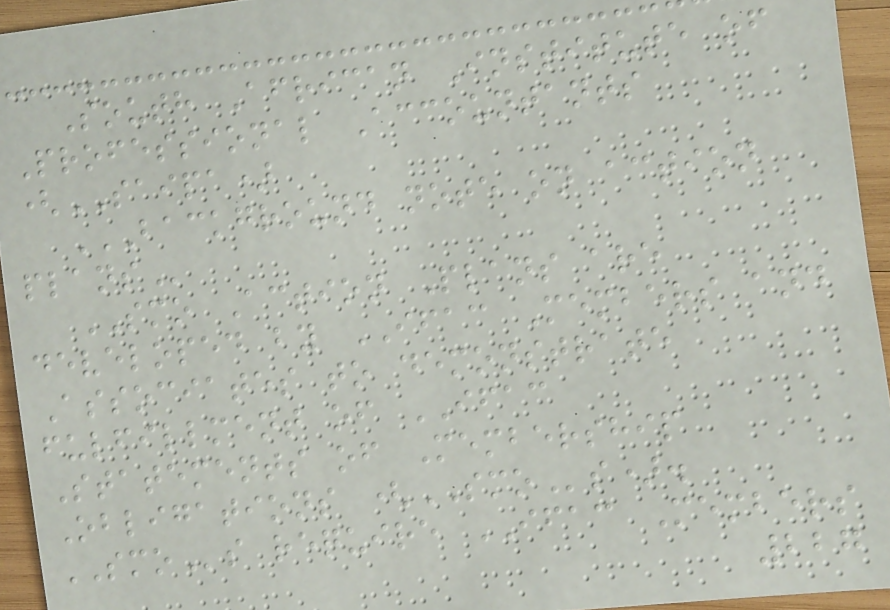South African Institute of
Professional Accountants
(SAIPA)
BACKGROUND NOTE ON ACTION
PLANS
SMO Action Plans are
developed by IFAC Members and
Associates to demonstrate
fulfillment of IFAC
Statements of Membership
Obligations (SMOs).
SMOs require IFAC Members
227
